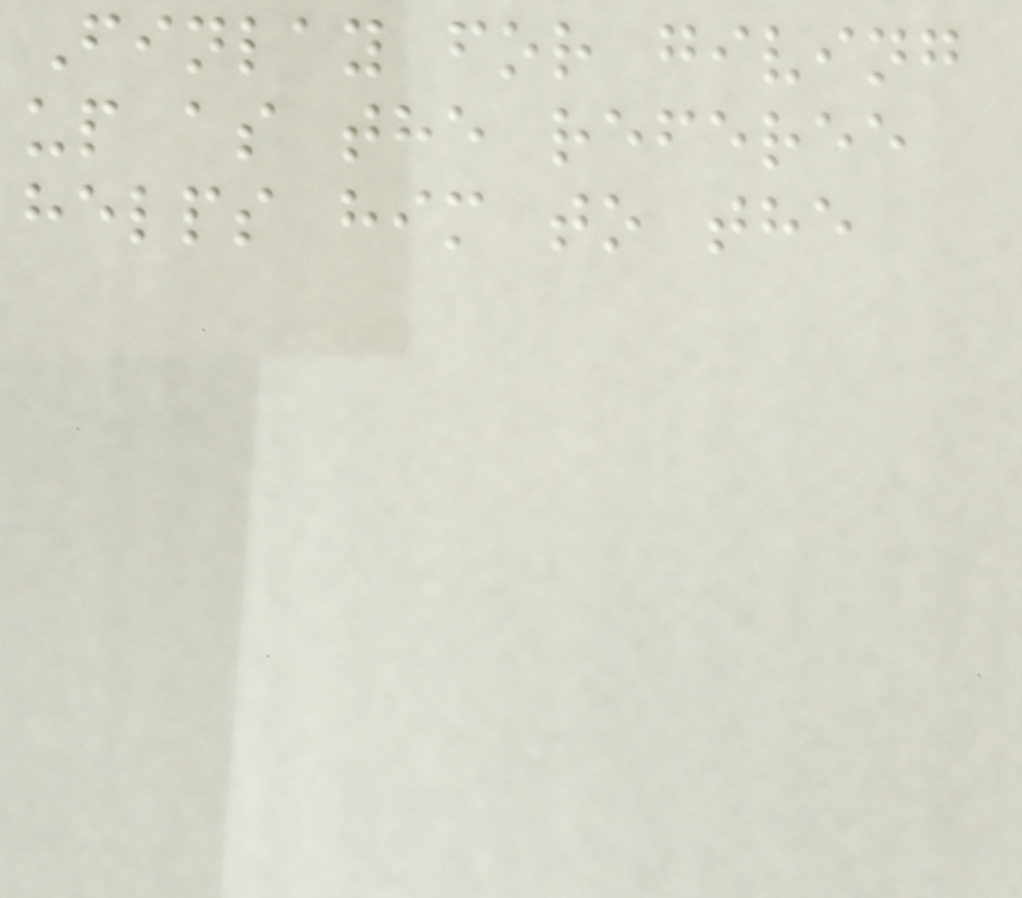Finlay for giving
up as the referee
helps him to the
